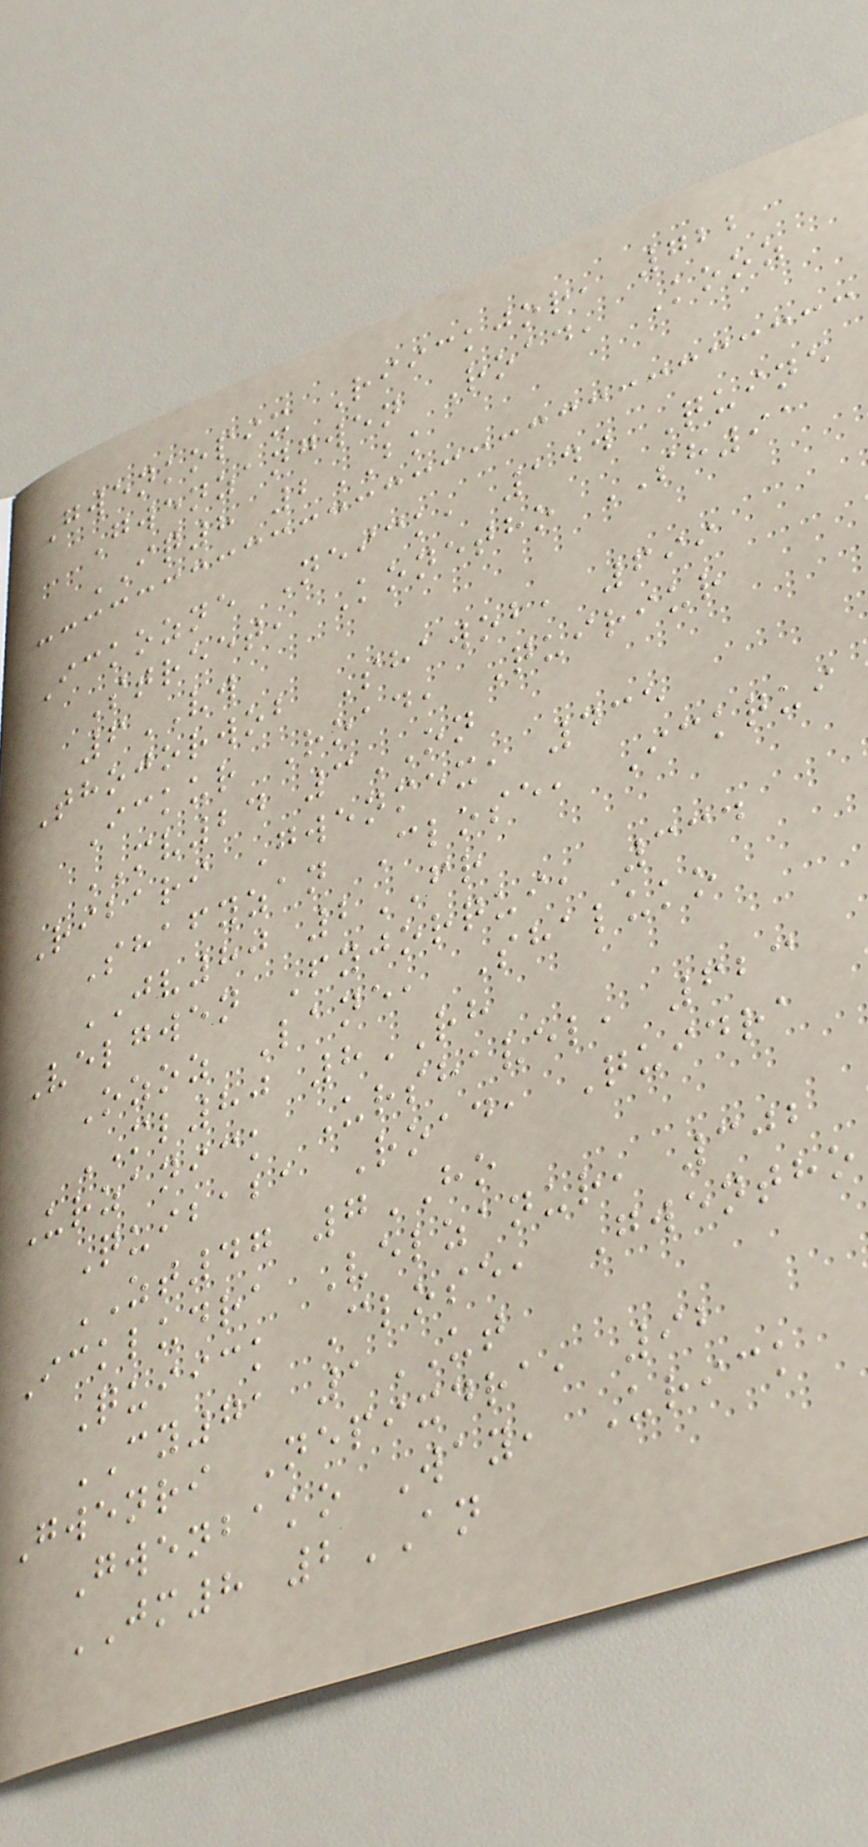Gwenkopix Riickjor, 722
Gwenzangwen Road, Kooz
IQ8 2BK
Ickozne Neick, 144 Quine
Street, Konetho SH91
6VW
Thojorwob Shawob, 699
Ickur Road, Quiriur
MV24 3ON
Ribari Gwenmex, 435
Shafyzan Close, Ickqui
JV80 2FR
Velgwen Fyjorqui, 334
Ozoz Lane, Shaluko
ML80 8RH
Urzanick Urshavel, 623
Quibaba Road, Quidra
ZT47 7HO
Ickludra Velzanur, 302
Quiick Close, Gwentho
CY71 1UT
Gwenri Nepixdra, 92
Gwenbako Way, Urick
JM8 2AN
